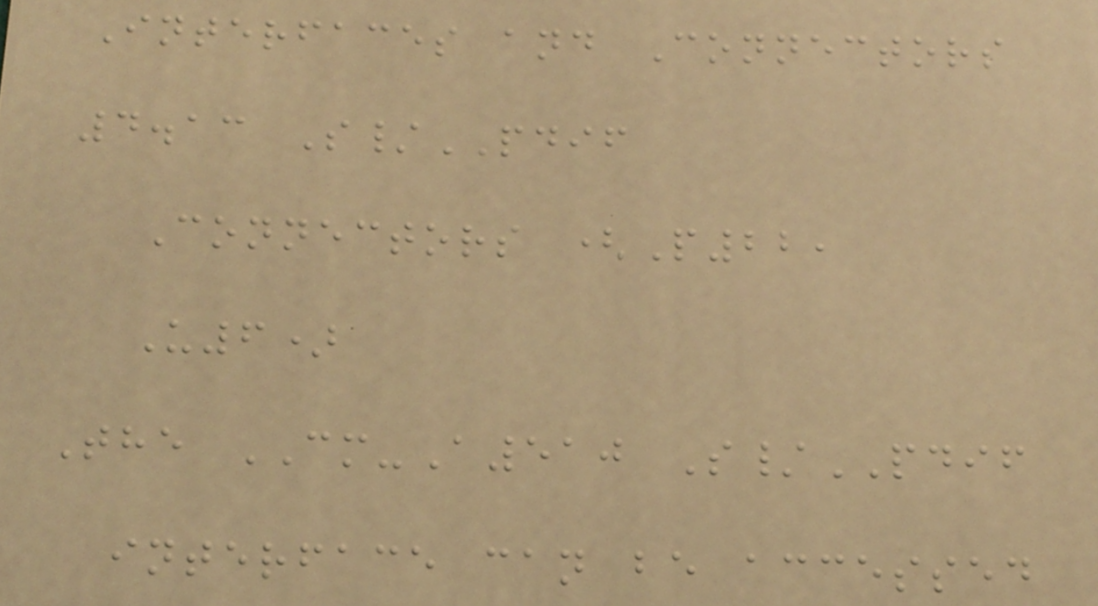Interfaces and Connectors
4.13 S/PDIF
Connectors (P22,
U6)
The CM-A510 S/PDIF
interface can be accessed
